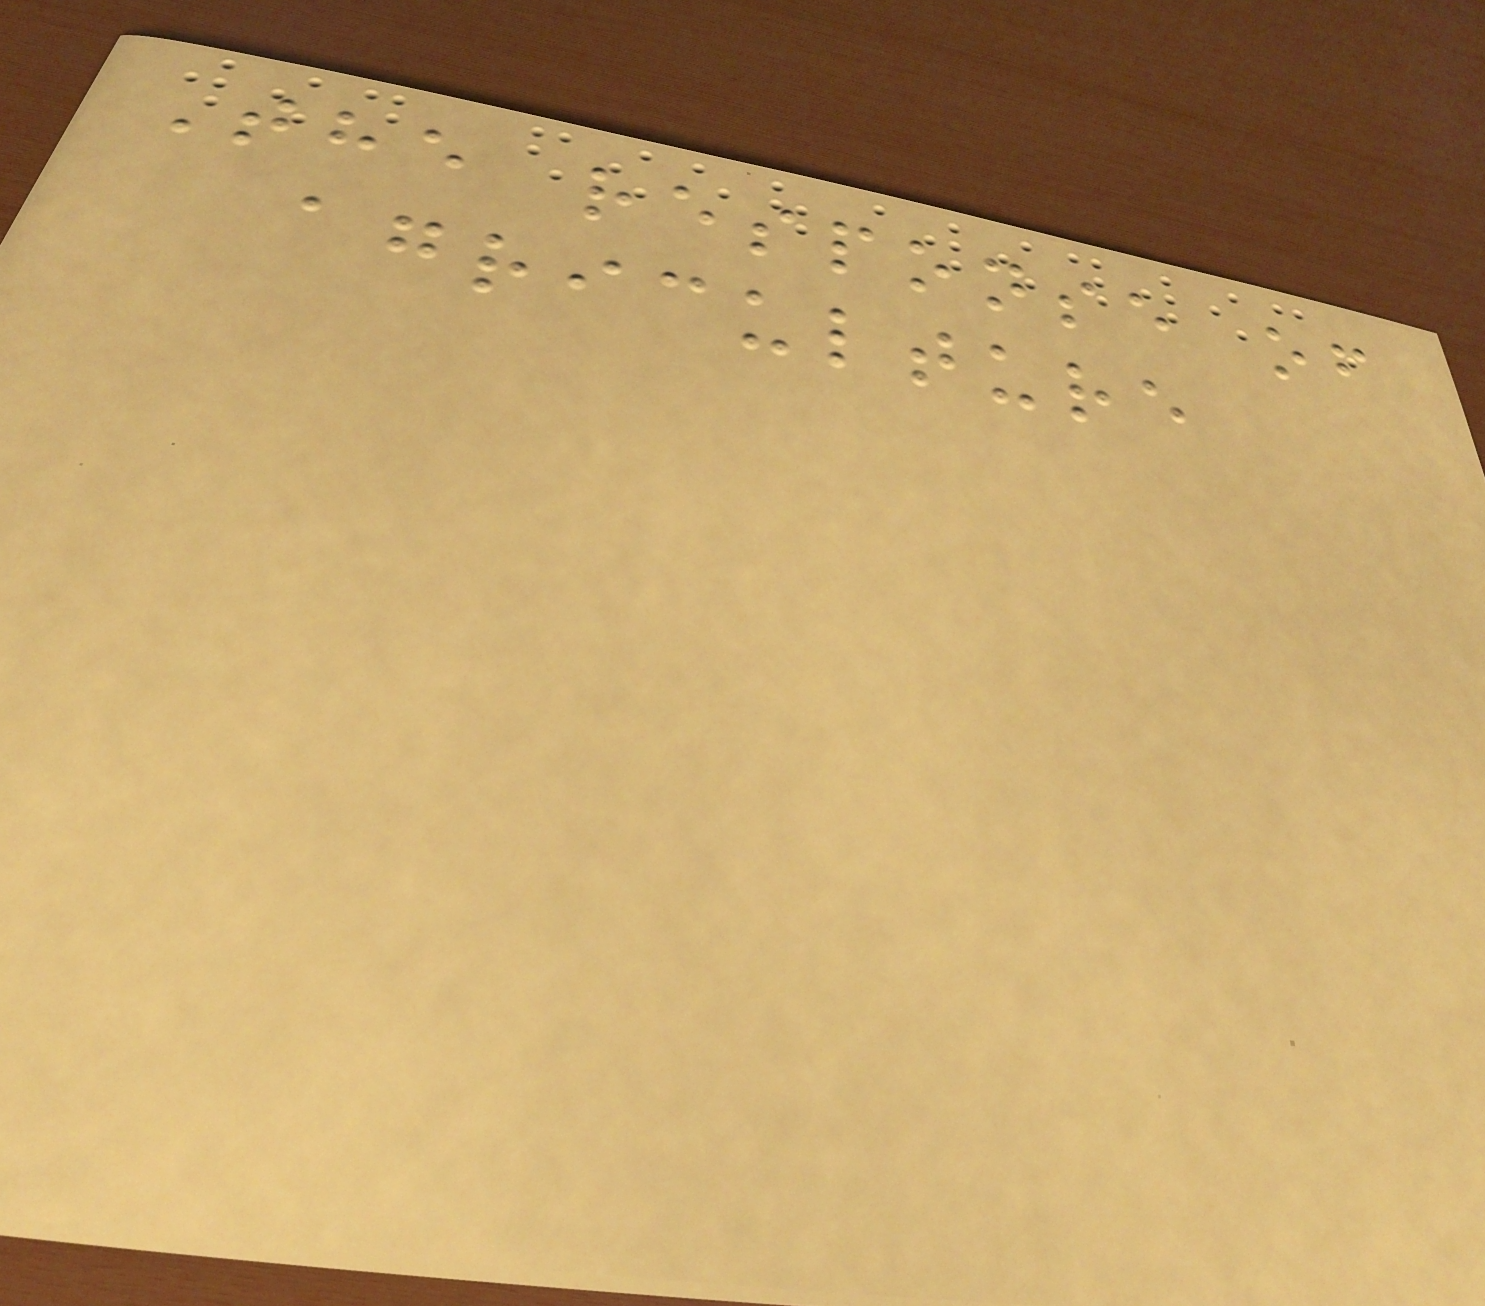The response of
agriculture
